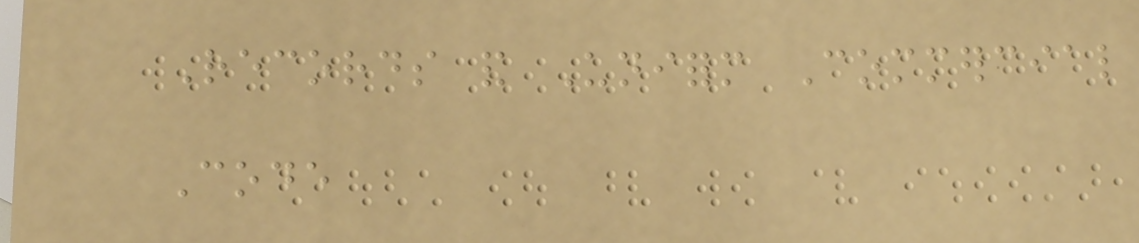Records and Uniform Commercial
Code
